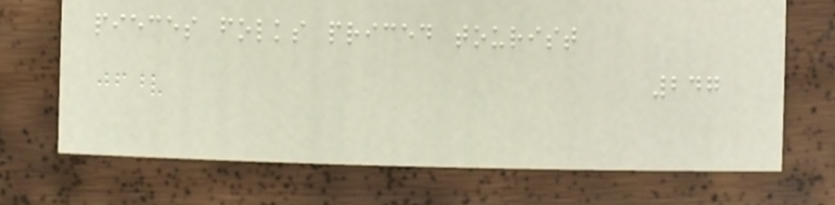pieces folks priced tourist
247
